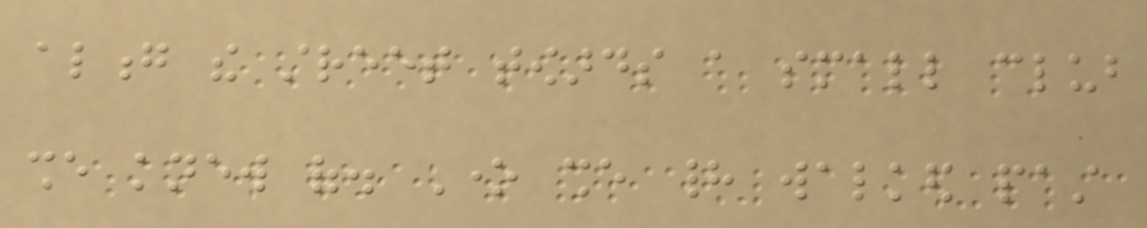along the street towards a small club
she knew of. One she had walked past
